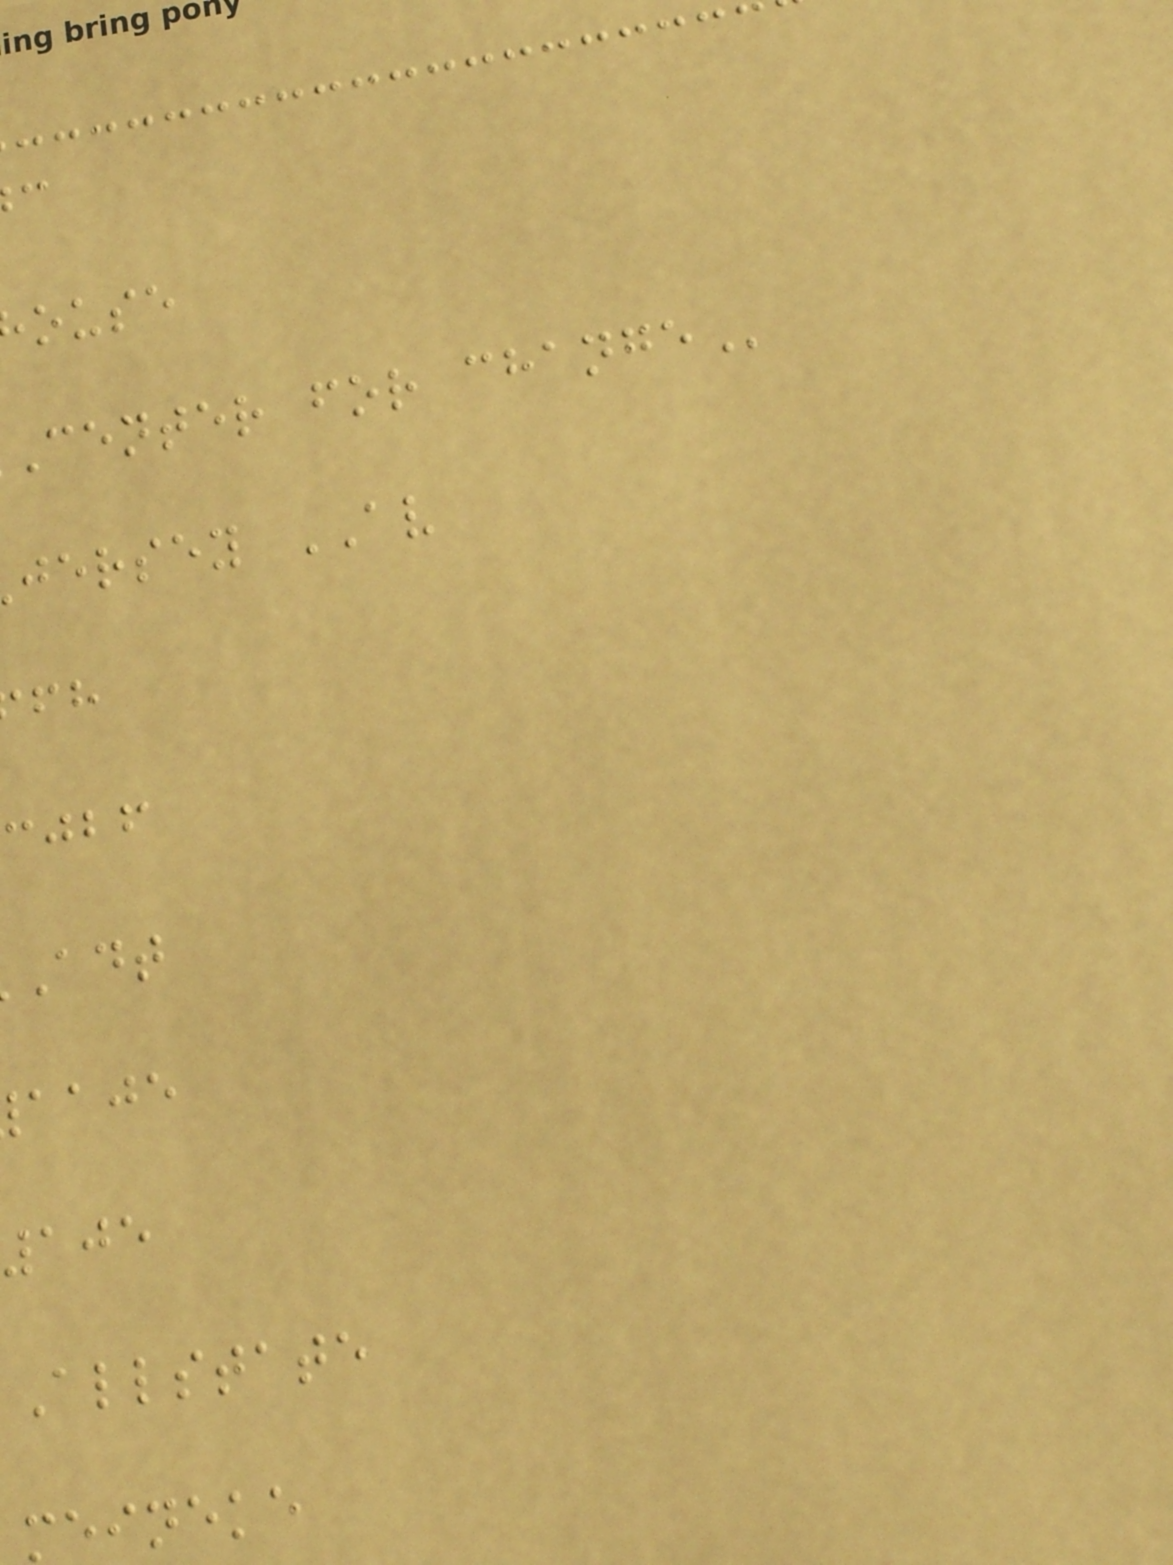ouse
center for
jersey AV
cjbf
aaje
Allstate
meineke
